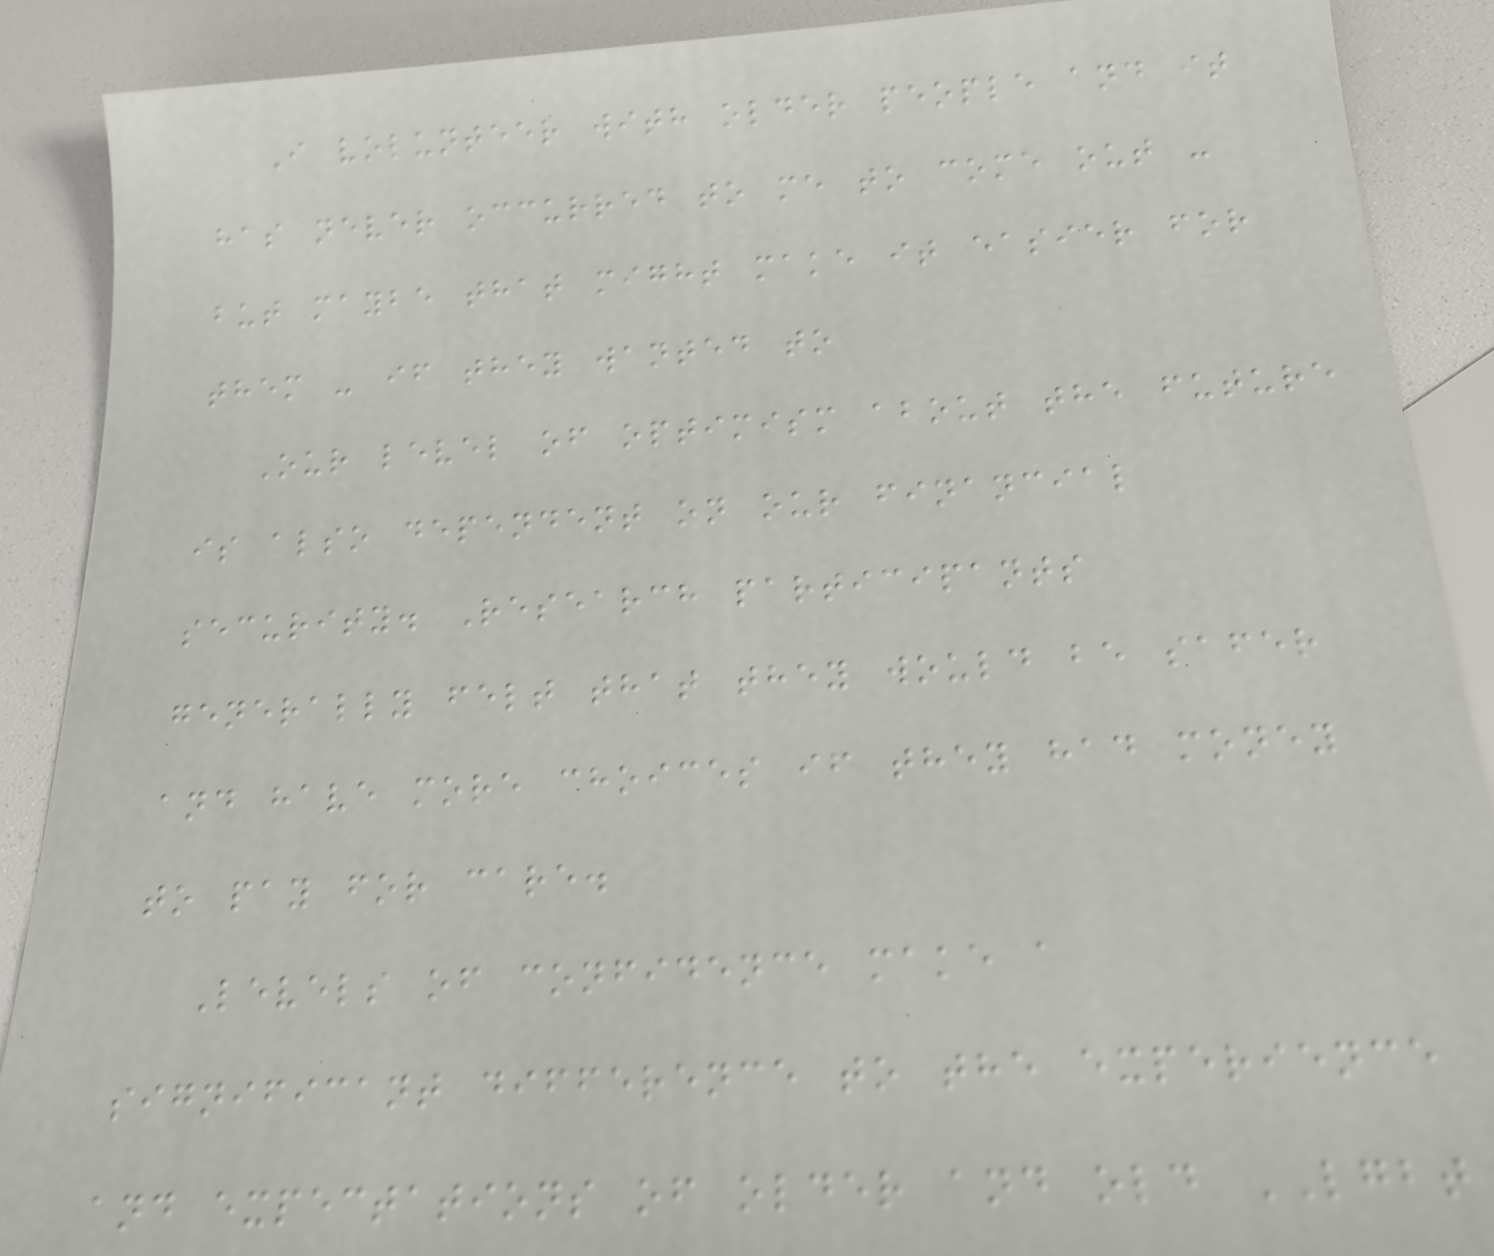I volunteer with older people and it
has never occurred to me to come out -
but maybe that might make it easier for
them - if they wanted to
Our level of optimism about the future
is also dependent on our financial
security. Research participants
generally felt that they would be safer
and have more choices if they had money
to pay for care.
Levels of confidence make a
significant difference to the experience
and expectations of older and old LGBT
